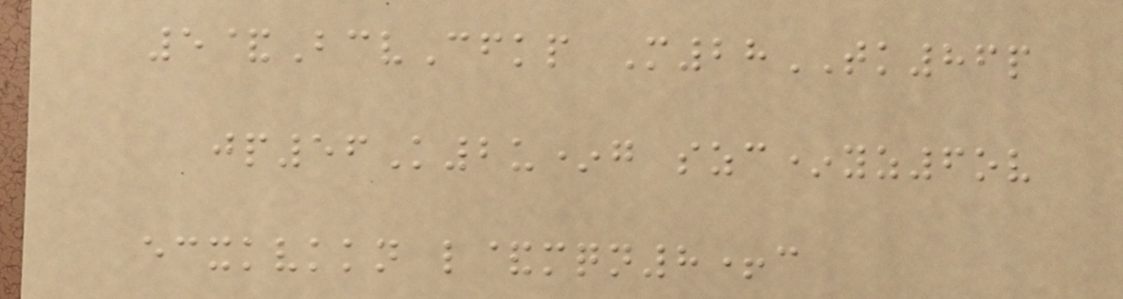5&BcvCfkp M28TK86p
jp56K2u*g szc*yz6ov
ecxkvkkn l&mqn8+c
